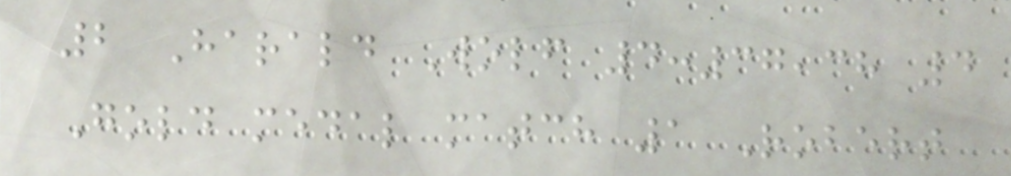2 Harald Wolf 4:37,38 4
Gold medal match 1 Robert
